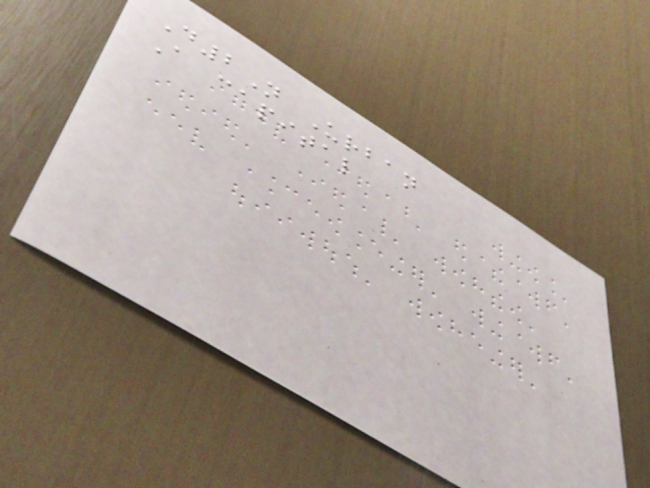D2N Urban
A capital
